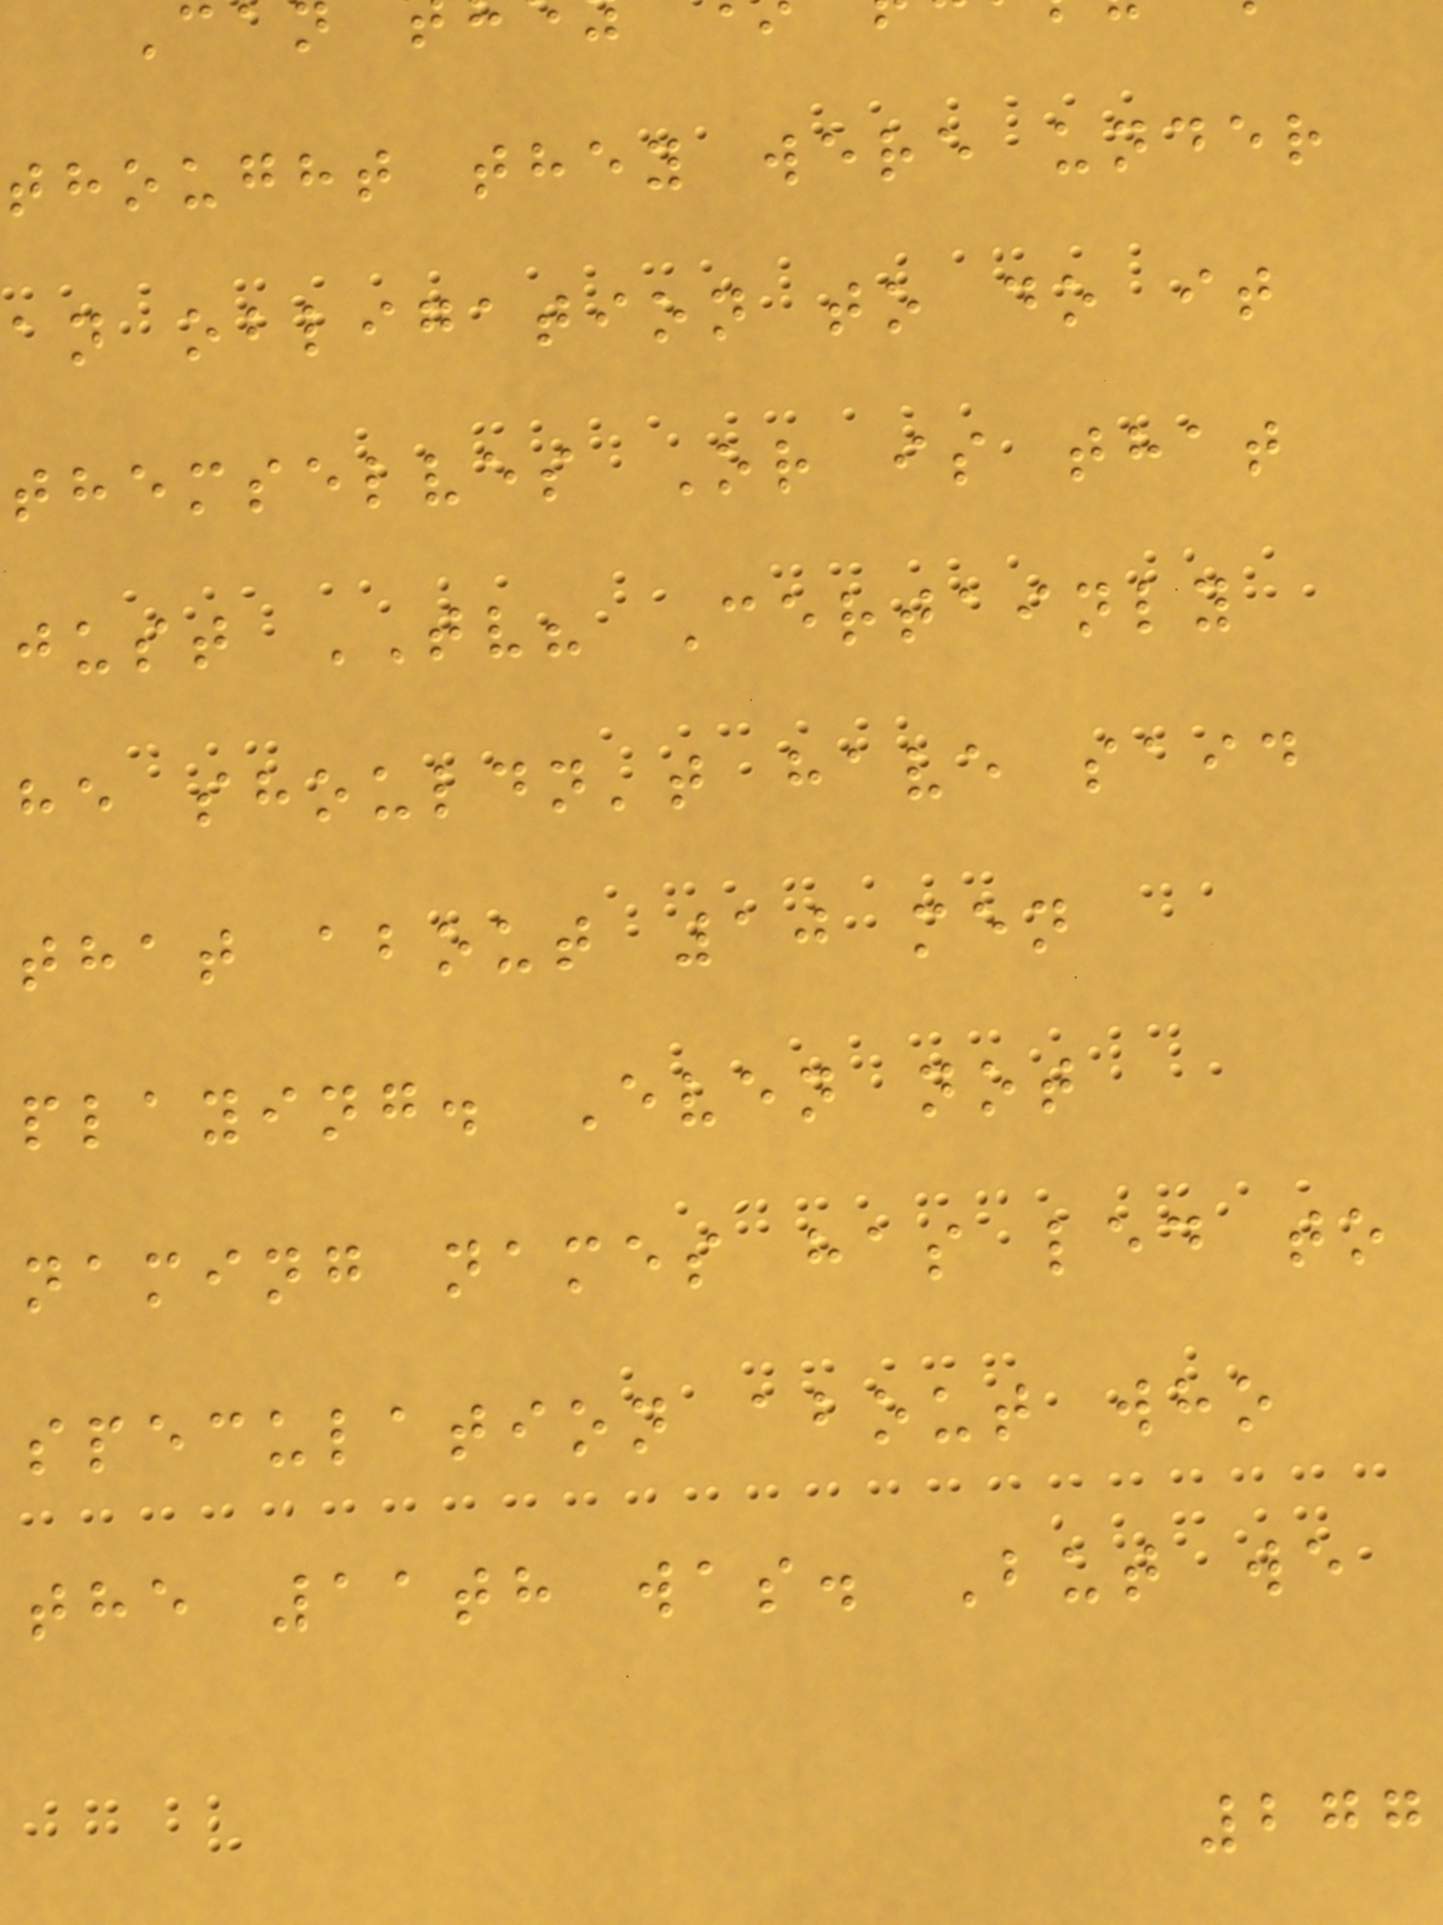thought they were under
an obligation to do it
themselves Or is that
just TV? Certainly
he shouldn't have said
that about 10 men
playing. Even not
naming names has led to
speculation about who
the 11th was. But we
277
